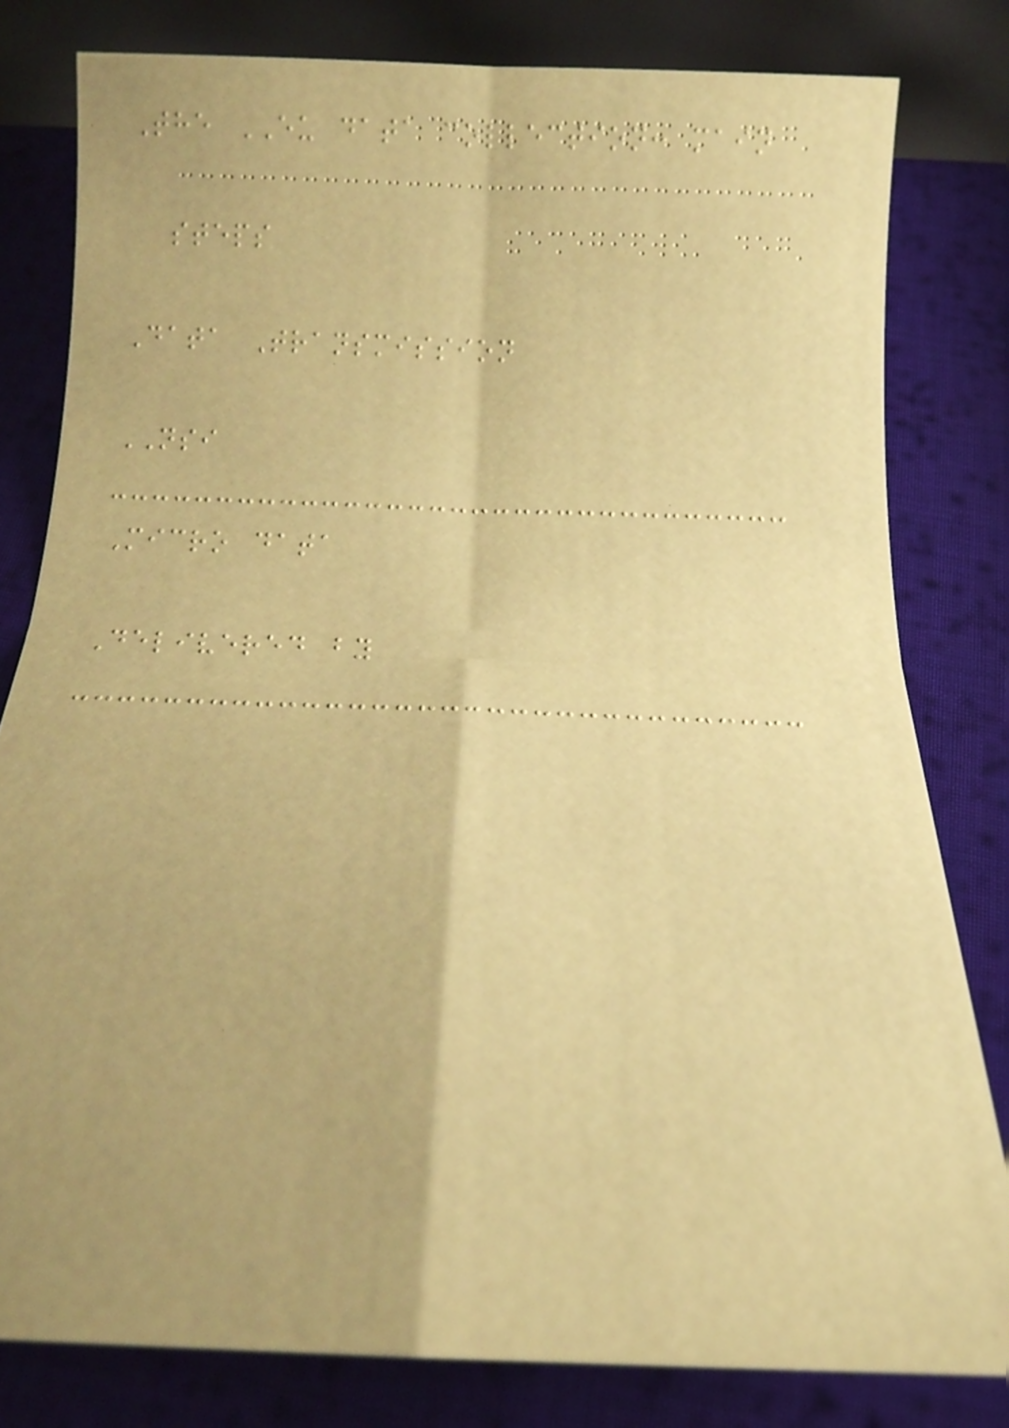The EU data collection: main
steps
Data Transmission
NSI
Micro data
Delivered by
